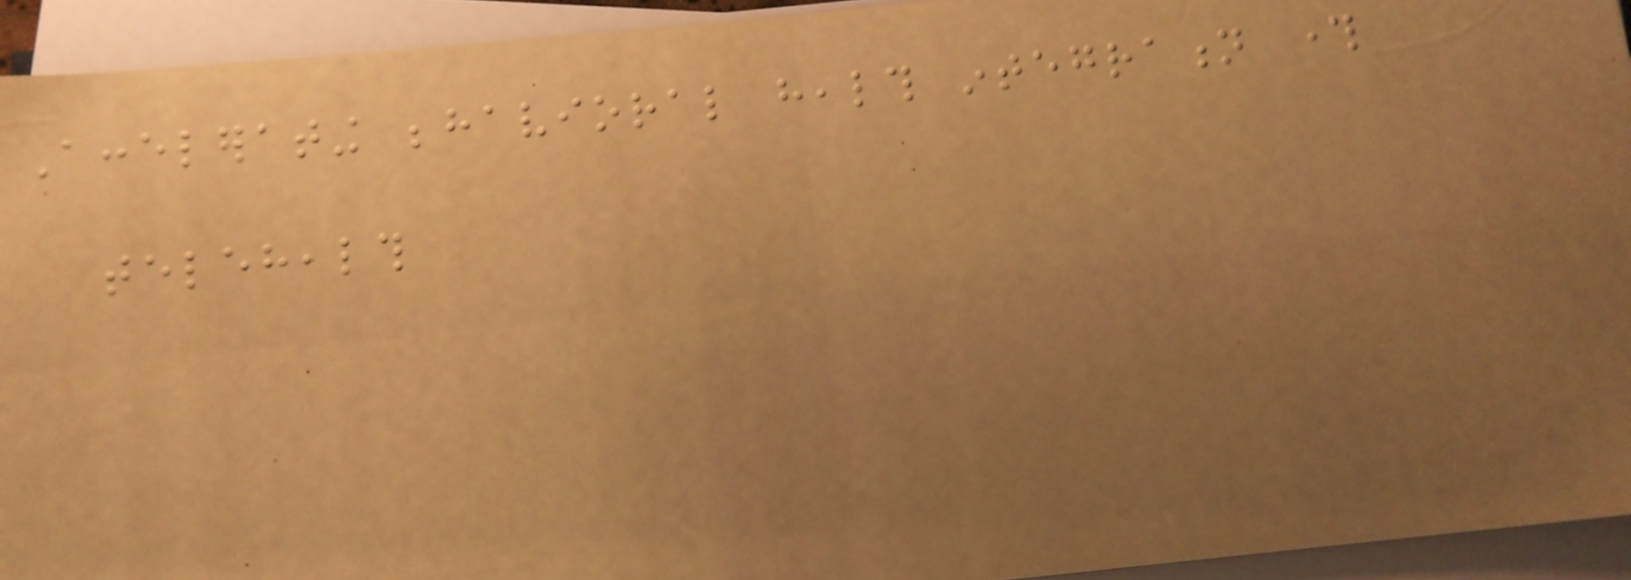Accelerating behavioral health integration through
telehealth
